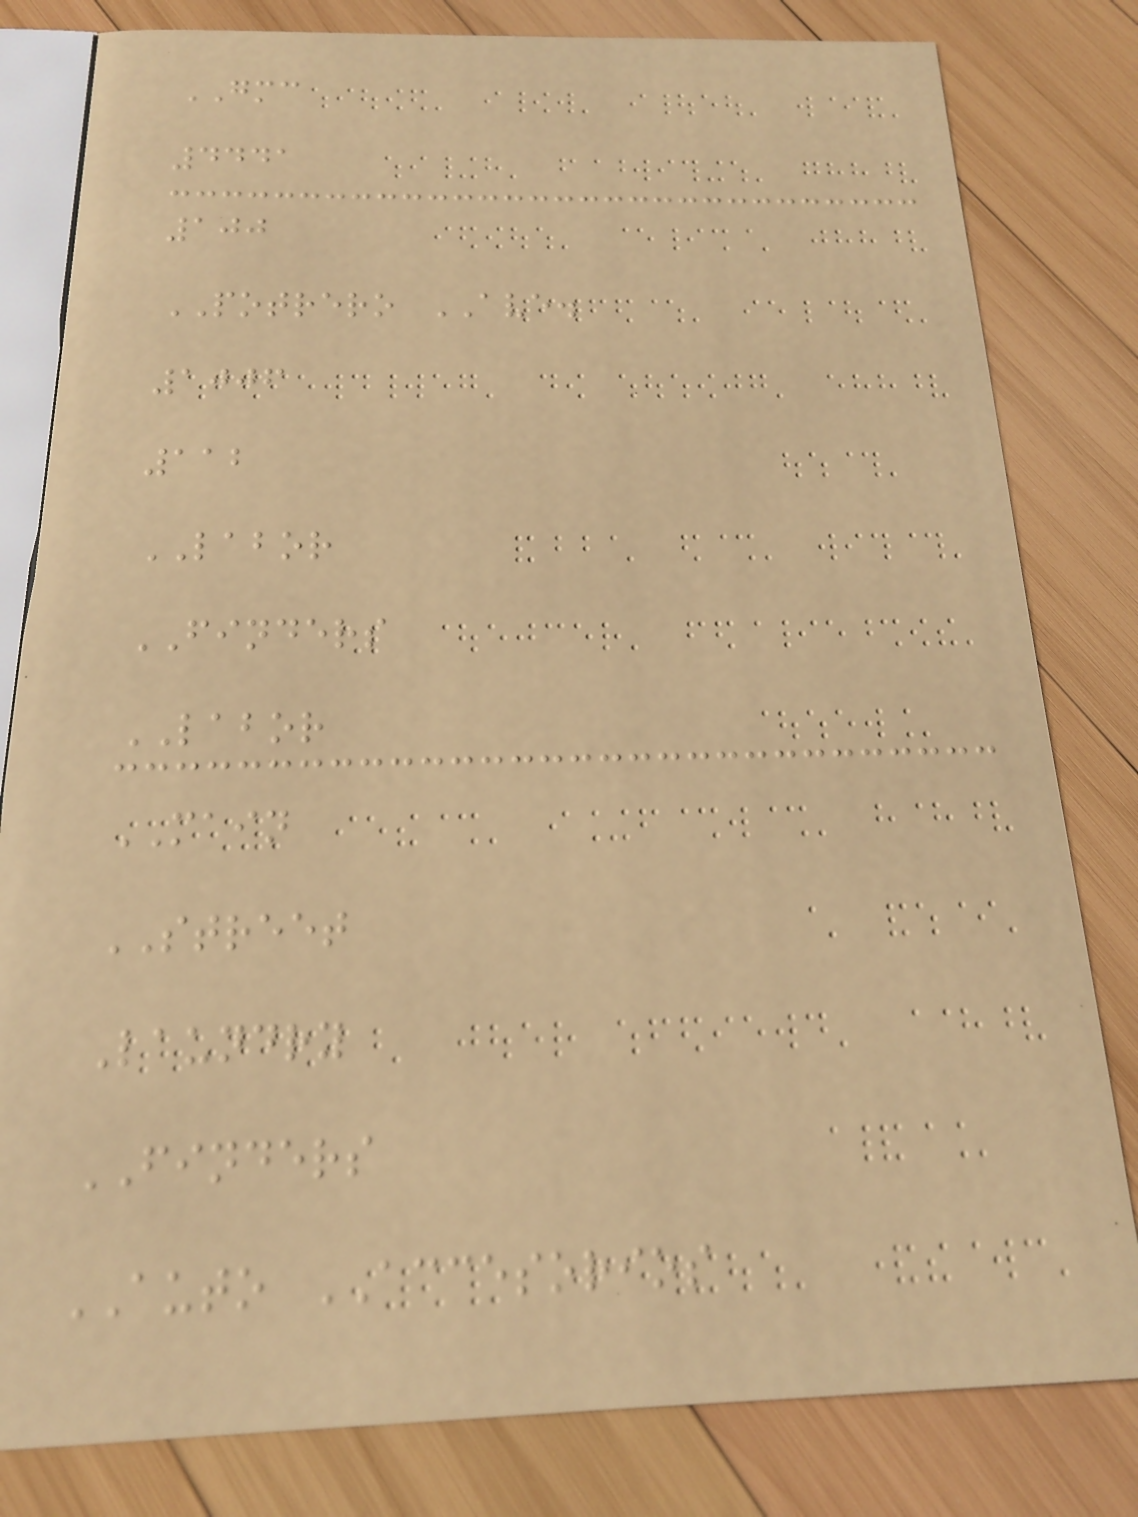GMC
4441
100
POTRERO AVE.
1006
112
LABOR
FINDERS
LABOR
MAIN
STREET
Laundry
FINDERS
AUTO ACCESORIOS
